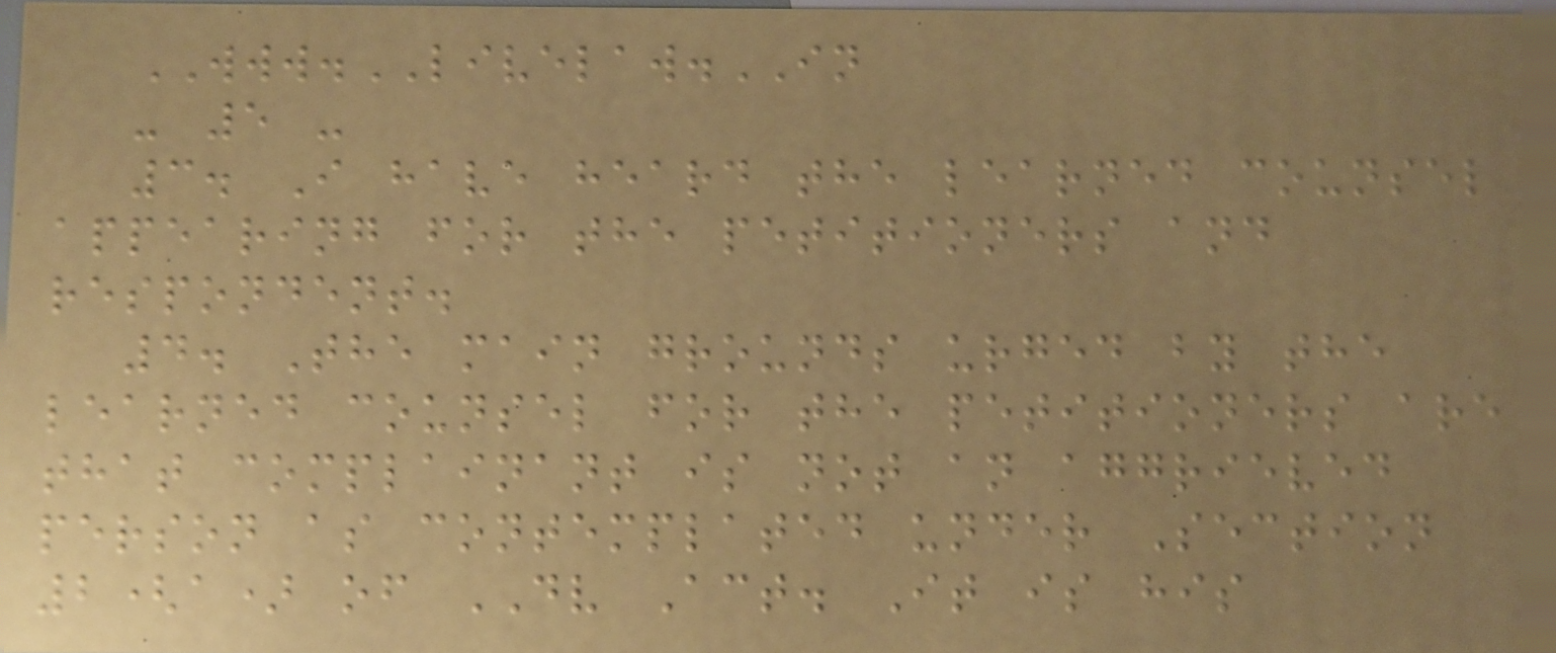WWW.LIVELAW.IN
- 5 -
3. I have heard the learned counsel
appearing for the petitioners and
respondent.
4. The main grounds urged by the
learned counsel for the petitioners are
that complainant is not an aggrieved
person as contemplated under Section
2(a) of DV Act. It is his
